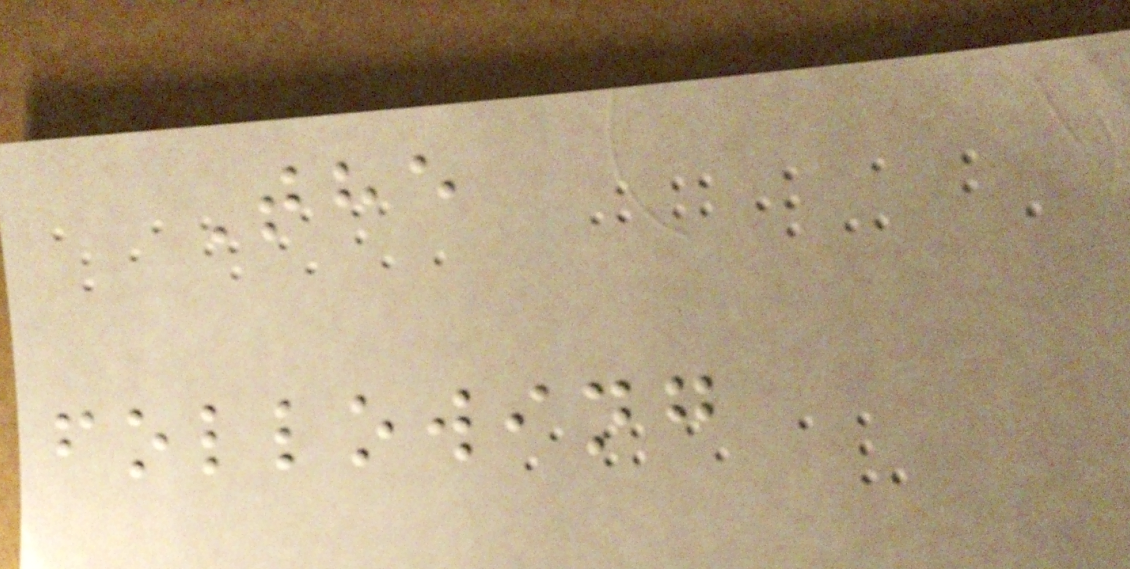The
following
